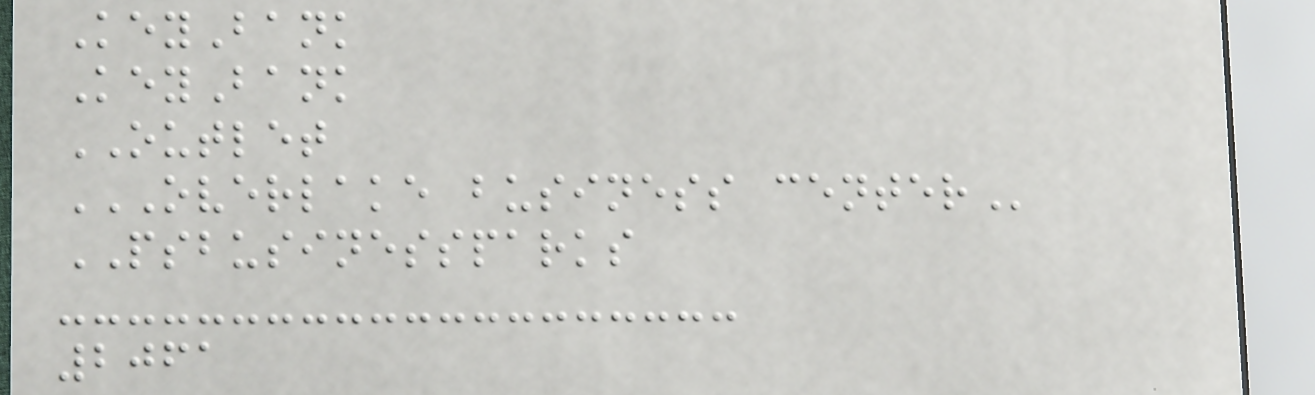KeyBank
KeyBank
OUTLET
OVERLAKE BUSINESS CENTER
PSBUSINESSPARKS
2061
